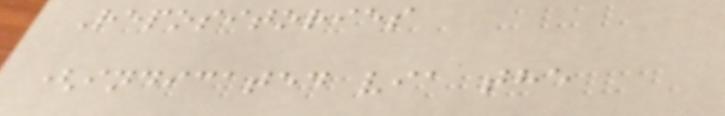Repositories
(indicated via the
